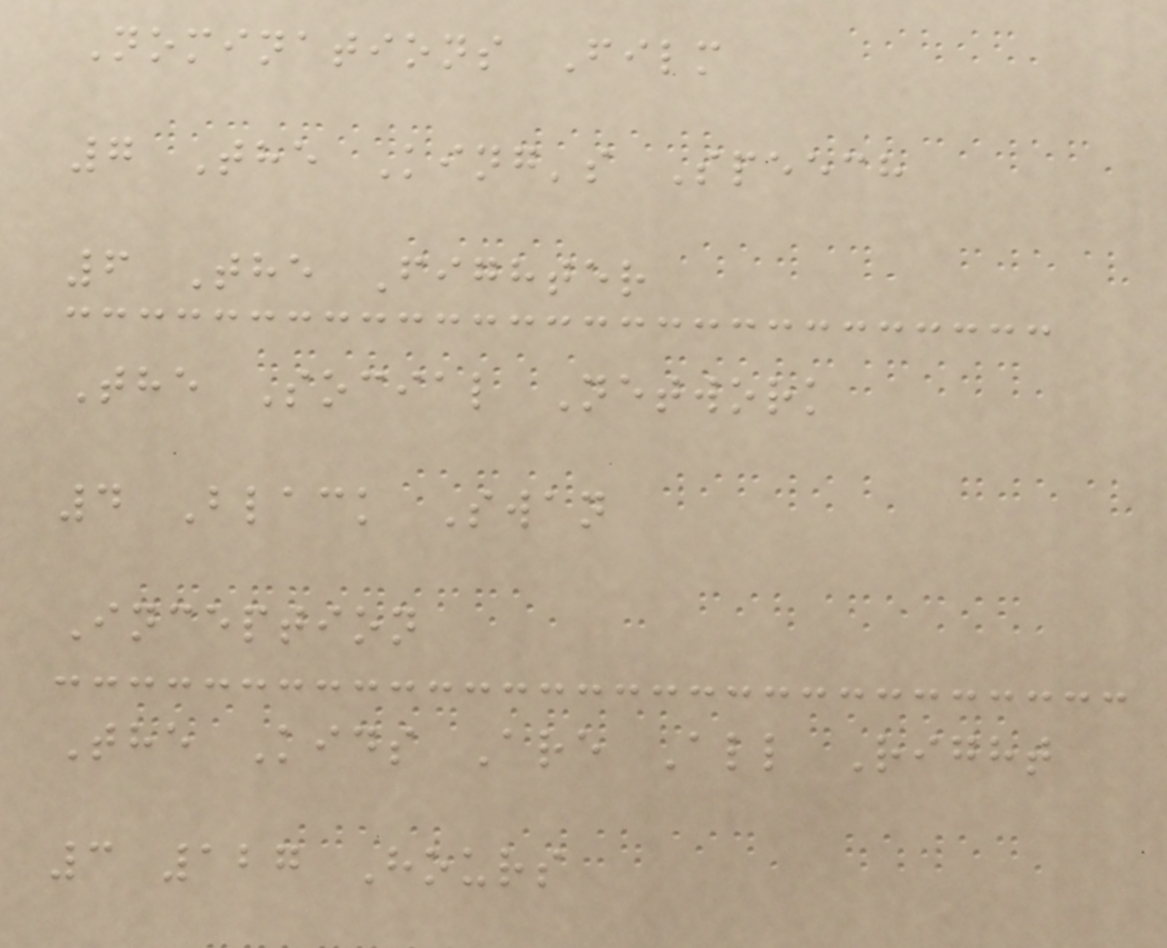Nominations Film
7 The King's Speech
6 The Fighter
The Social Network
4 Black Swan
Inception
The Kids Are All Right
3 127 Hours
